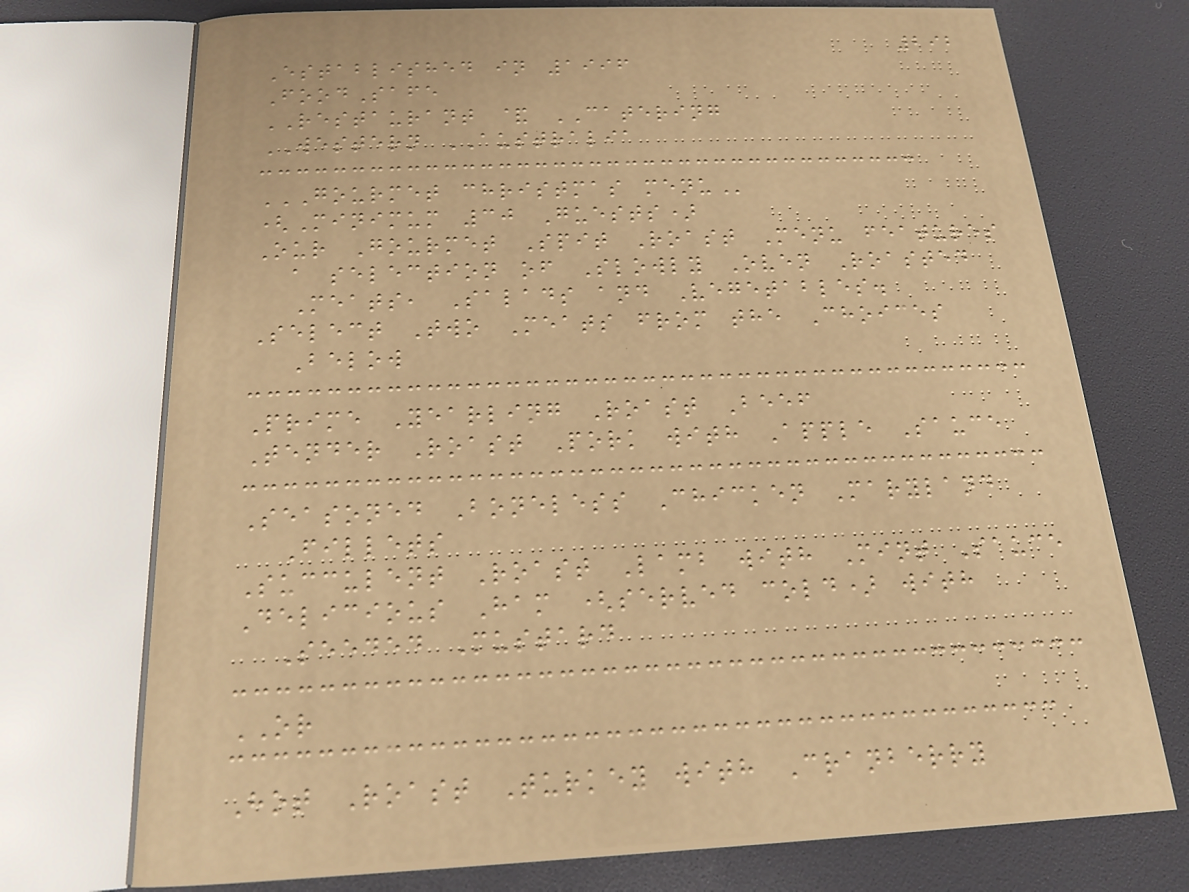292
Established in 1996
FoodSafe
RESTAURANT & CATERING
WESTERN AUSTRALIA
GOURMET CHRISTMAS MENU
(Minimum 30 Guests)
Our Gourmet Spit Roast Menu features
a selection of Slowly Oven Roasted
Meats, Salads and Vegetables.
Select Two Meats from the Choices
Below
Prime Yearling Roast Beef
Tender Roast Pork with Apple Sauce
Seasoned Boneless Chicken Maryland
Fillets
Succulent Roast Lamb with Mint Sauce
Delicious Ham (served cold) with
Seeded Mustard
OR
Hot Roast Turkey with Cranberry
